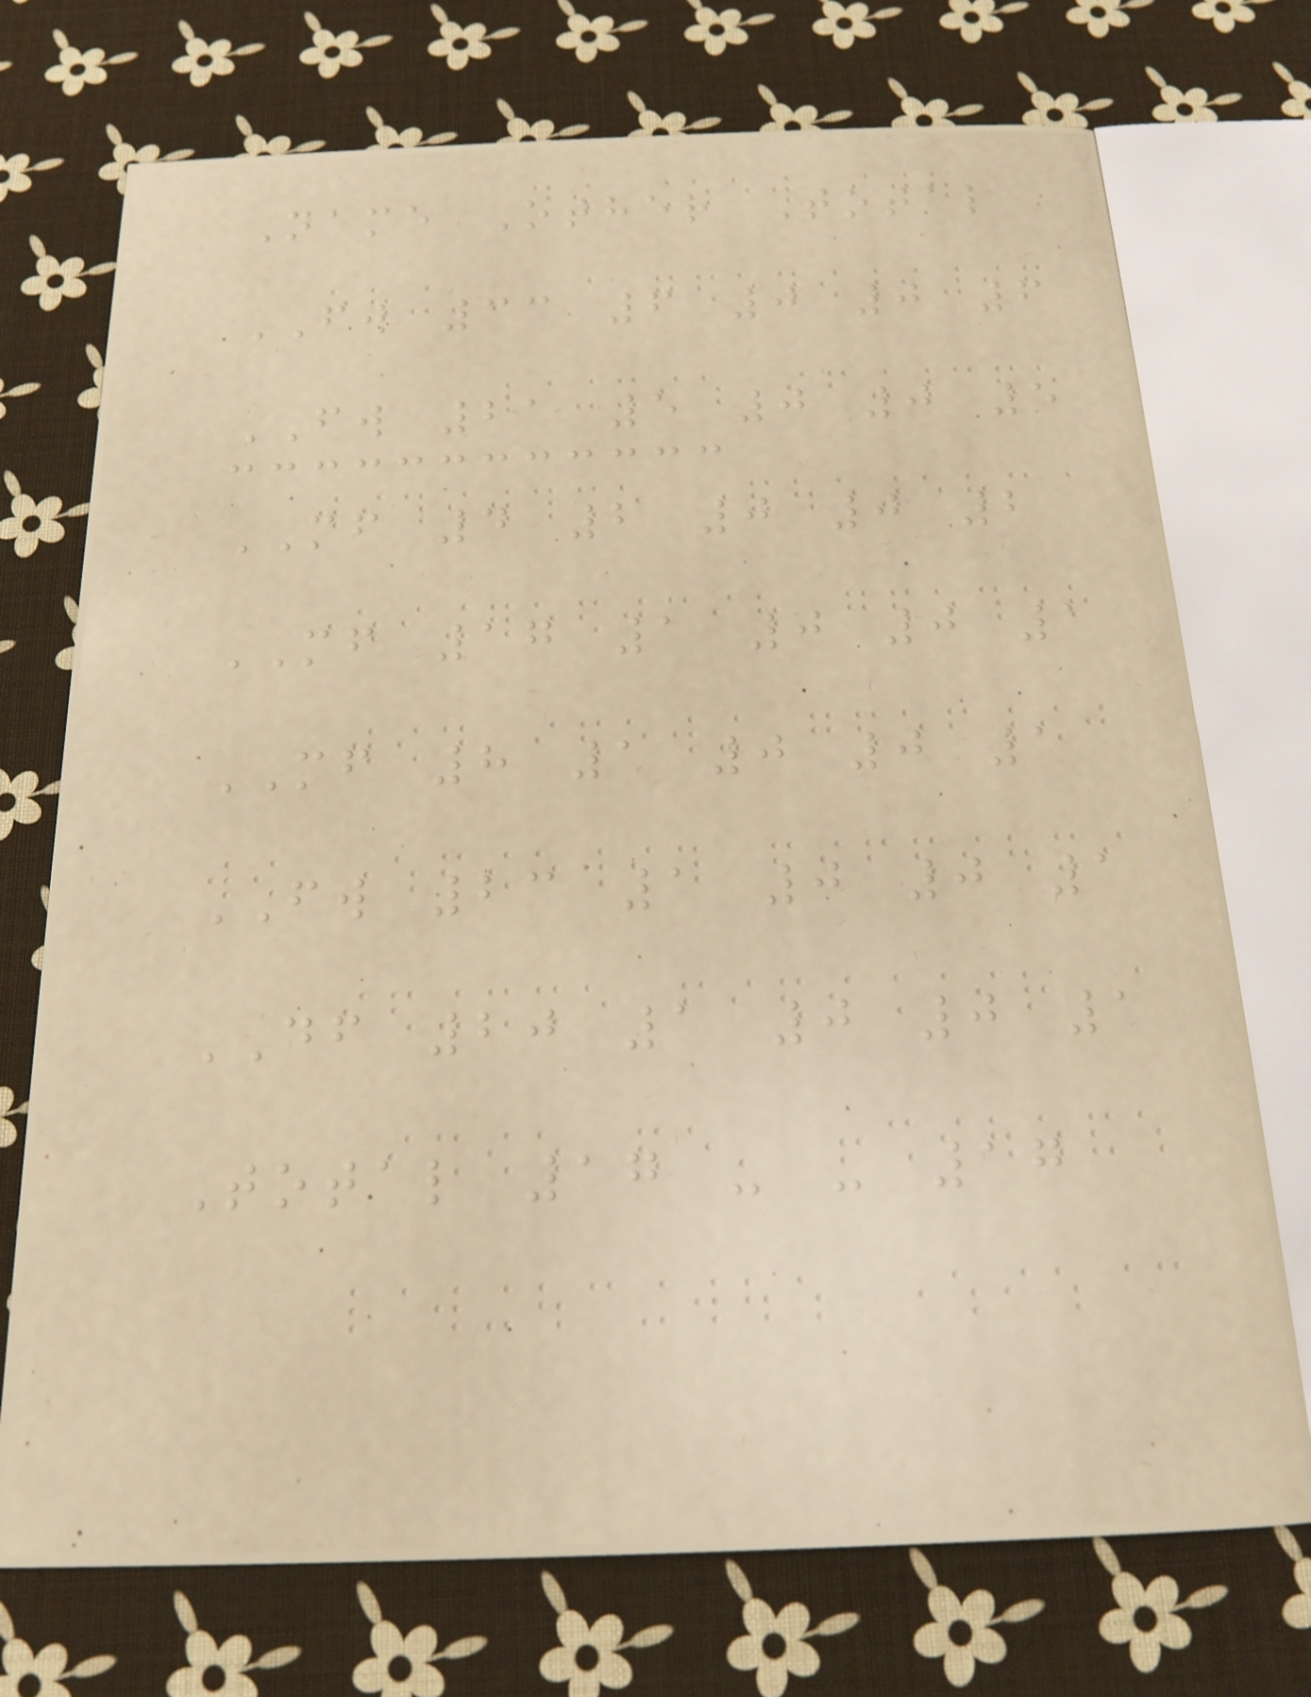Name Other Total
FW 33 6 0 0 6
FW 21 5 0 0 5
MF 4 2 0 0 2
MF 17 1 0 0 1
MF 8 1 0 0 1
FW 23 1 0 0 1
DF 20 1 0 0 1
Total 17 - - 17
